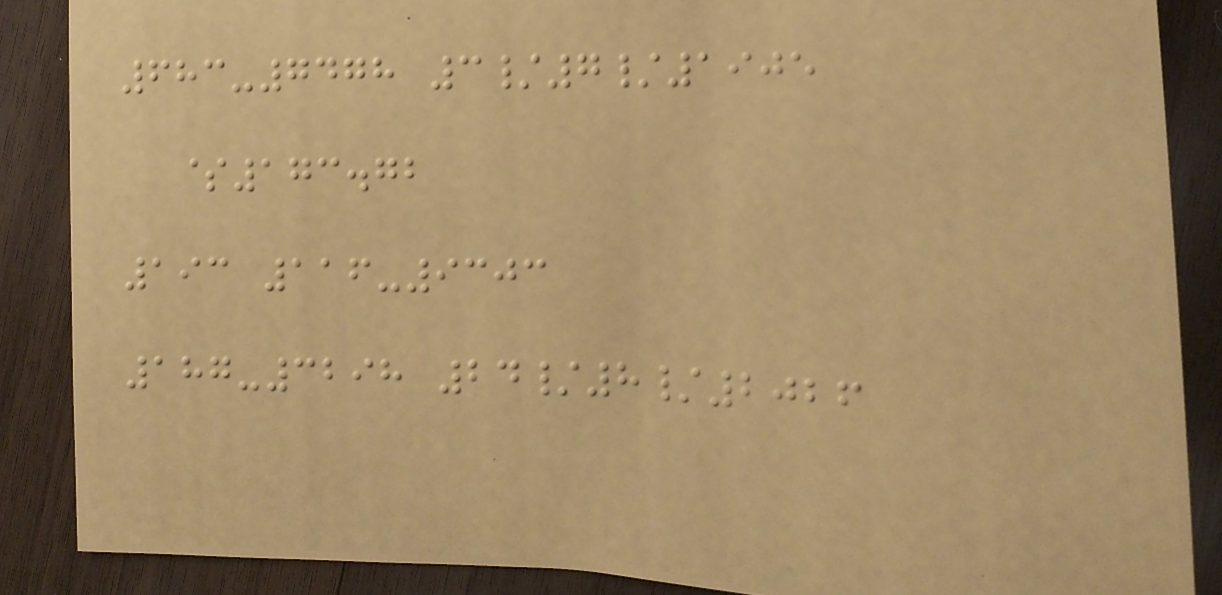683-7478 3/7/1905
$173.72
193 116-9303
187-3298 24/8/2026
